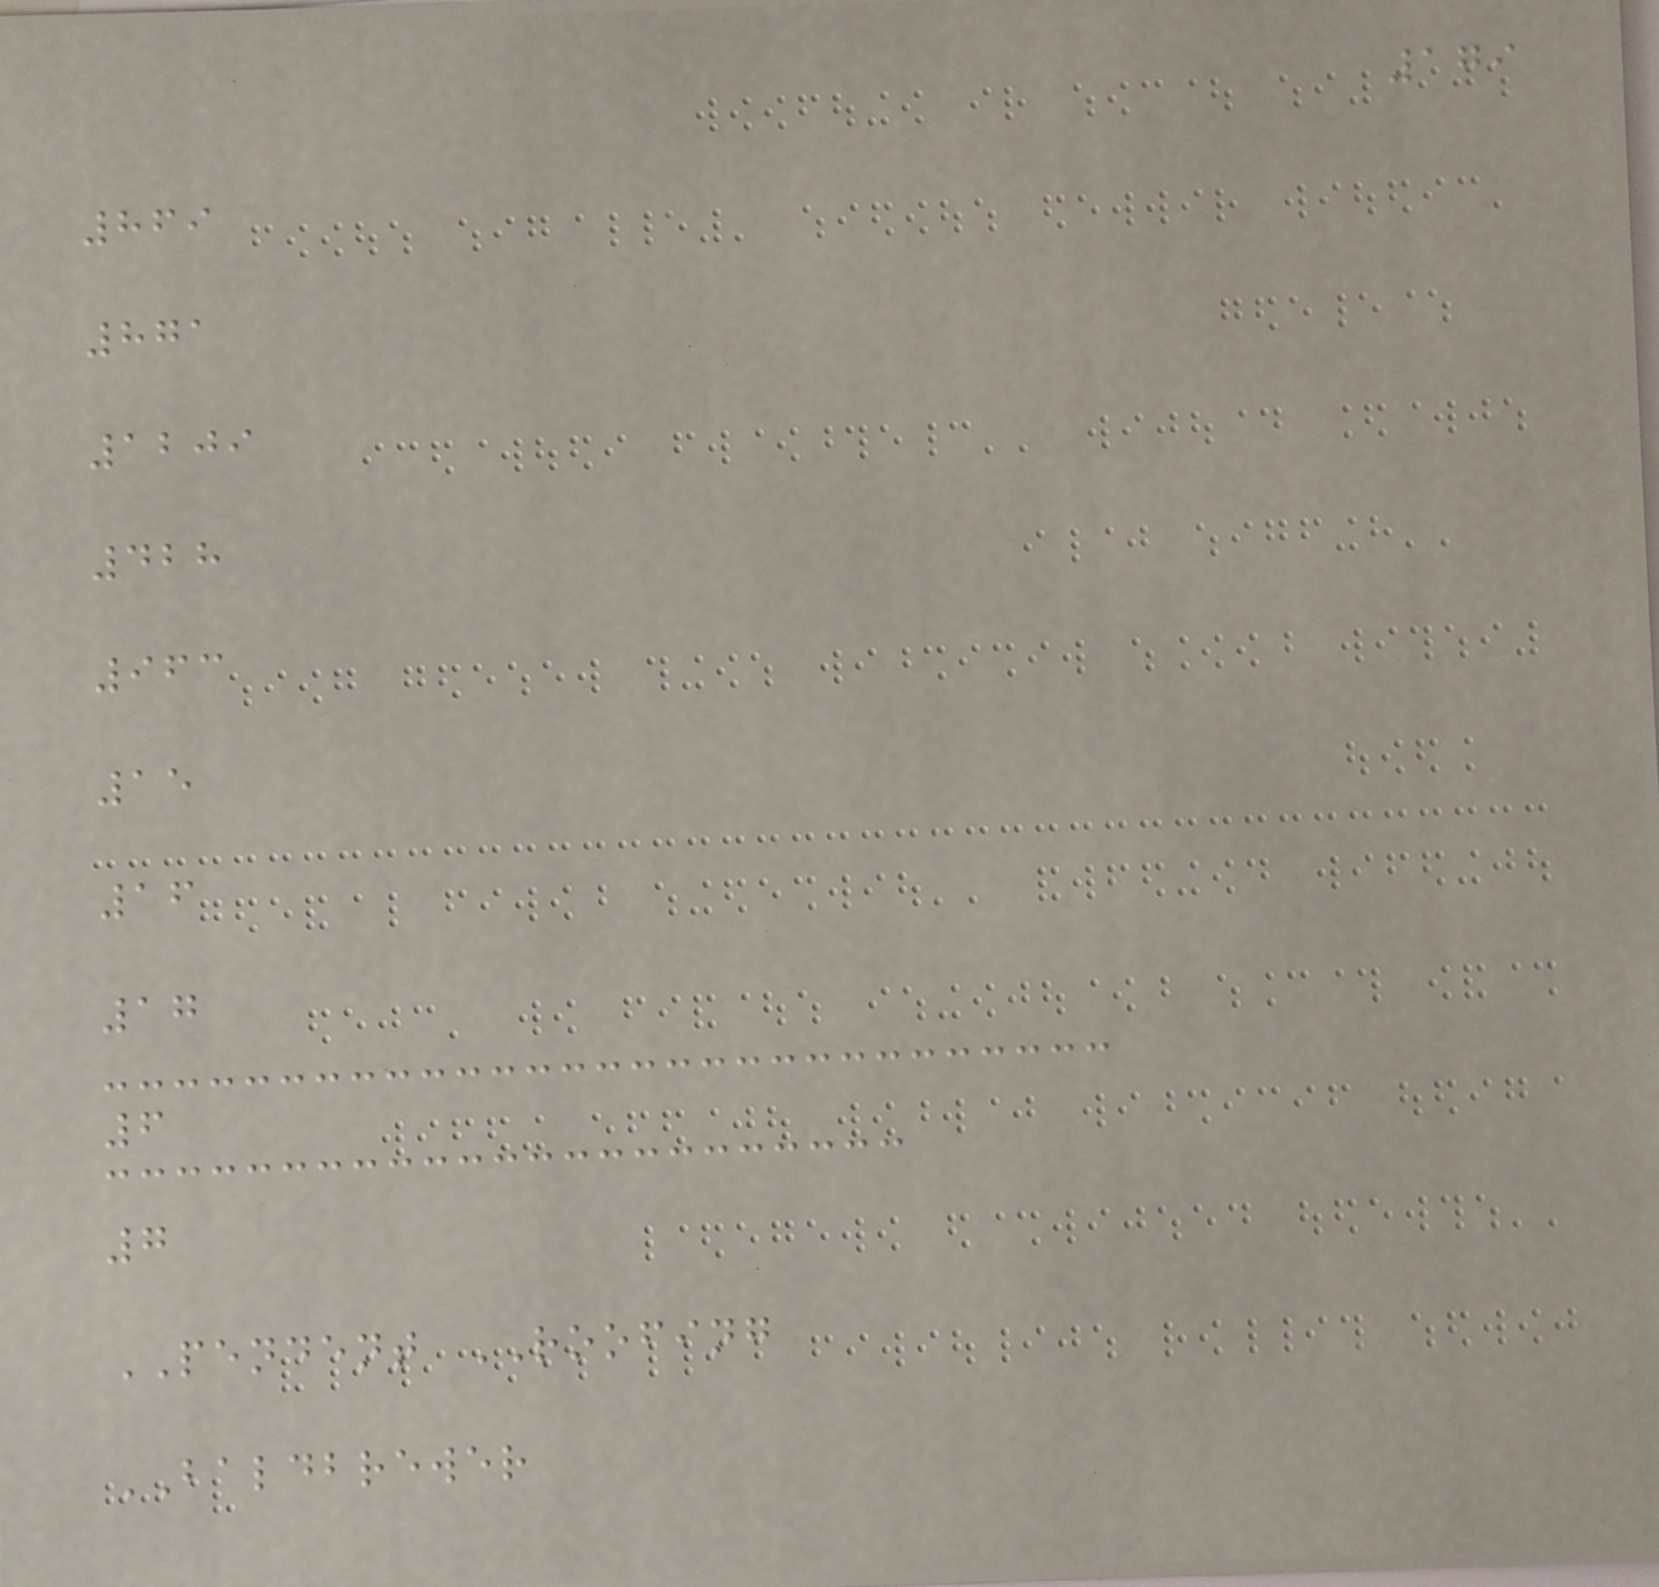179
869
871
1209
428
963
15
16
17
6
7
PENDENT ROOFING
BALDBREWER
